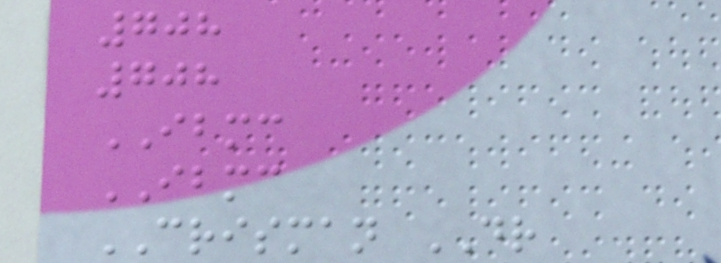708
708
IBMC
IBMC
CRISMAN DR
